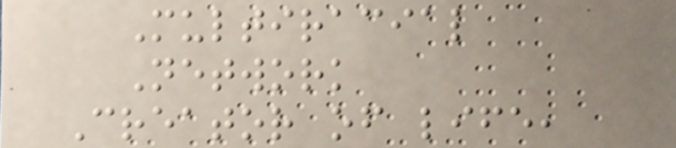Multiracial
Network
Creator of life,
